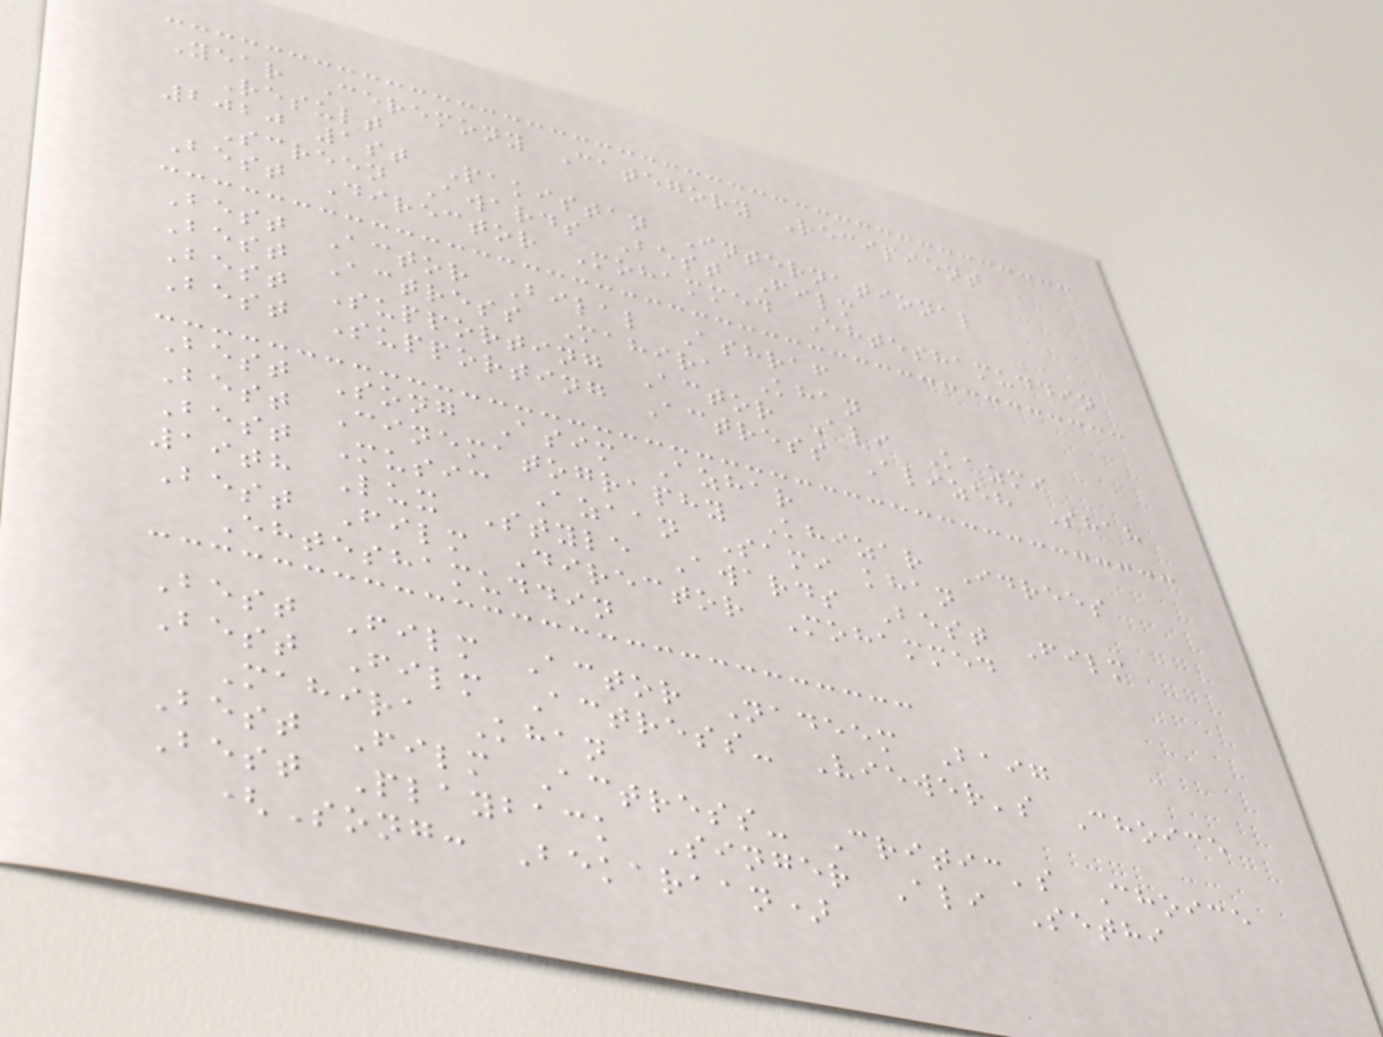Year Ceremony Category Recipient
Result
2020 1st Pakistan International
Screen Awards Best Film
Best Director Mohammed Ehteshamuddin
Best Actor Bilal Ashraf
Best Actress Mahira Khan
Best Supporting Actor Ali Kazmi
Best Supporting Actress Alizeh Shah
Best Song Asim Azhar
Best Cinematography Khizar Idrees
Best Music Azaan Sami khan
19th Lux Style Awards Best Film
Best Film Director Mohammed
Ehteshamuddin
Best Film Actor Nadeem Baig
Best Film Actress- Viewer's Choice
Mahira Khan
Best Film Actress- Critic's Choice
Best Playback Singer Ali Sethi
(Song: Bekaraan)
